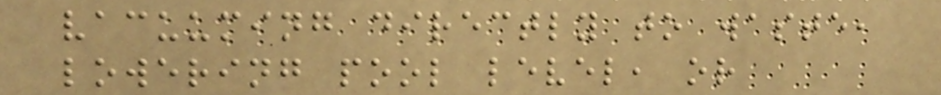vacuuming directly to waste,
lowering pool level, or
